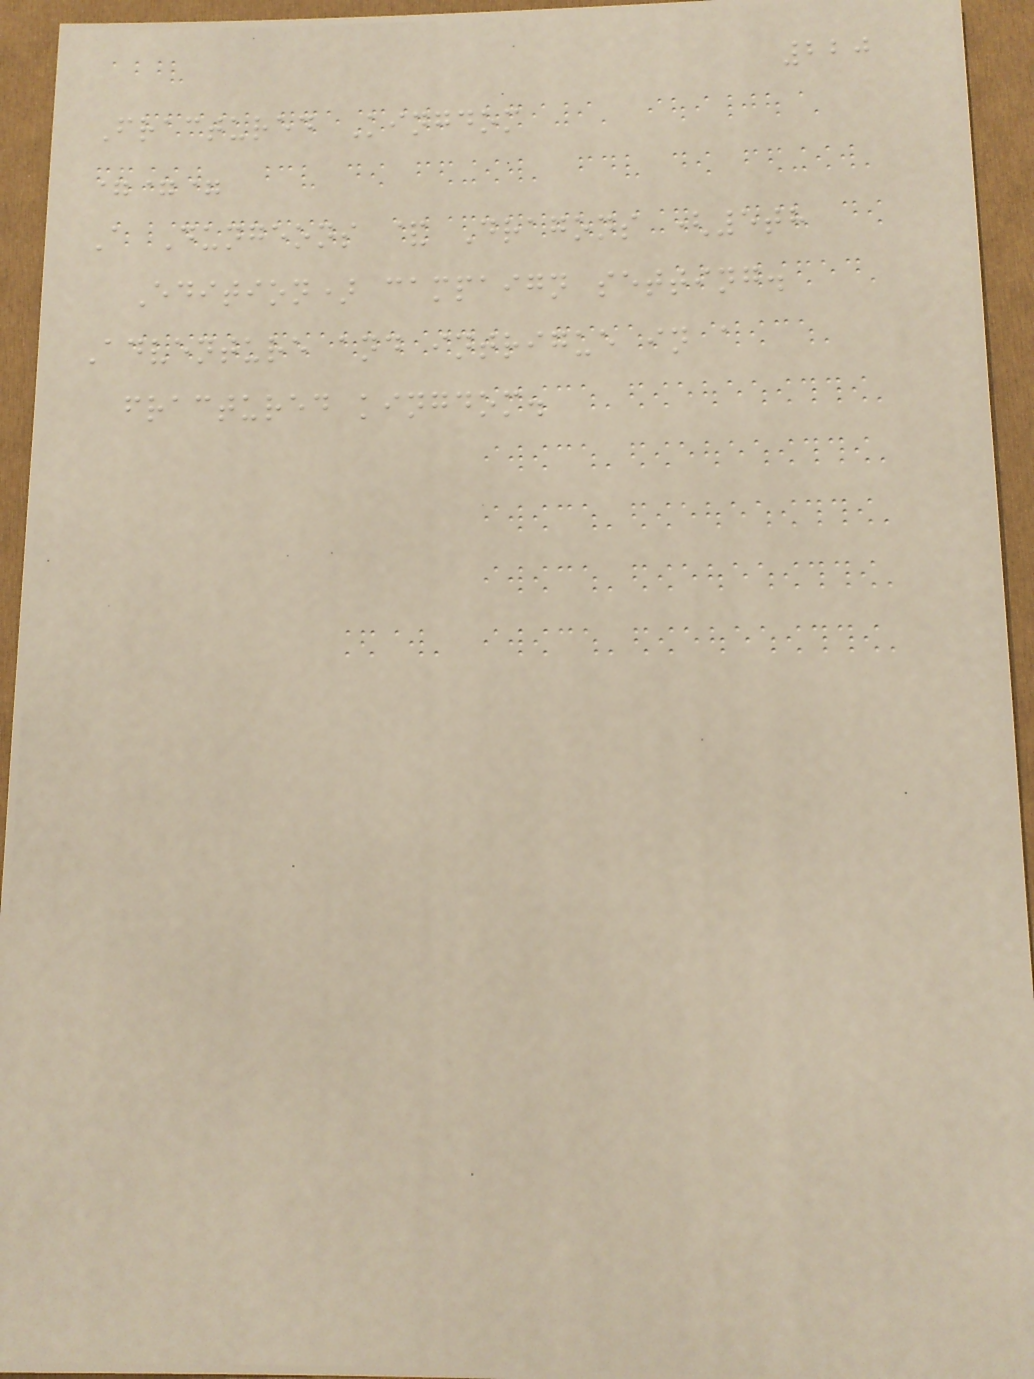220
Fractured Kingdom
===
A Dungeons & Dragons (5th
Edition) campaign setting.
Adventure and intrigue in a
fractured kingdom.
